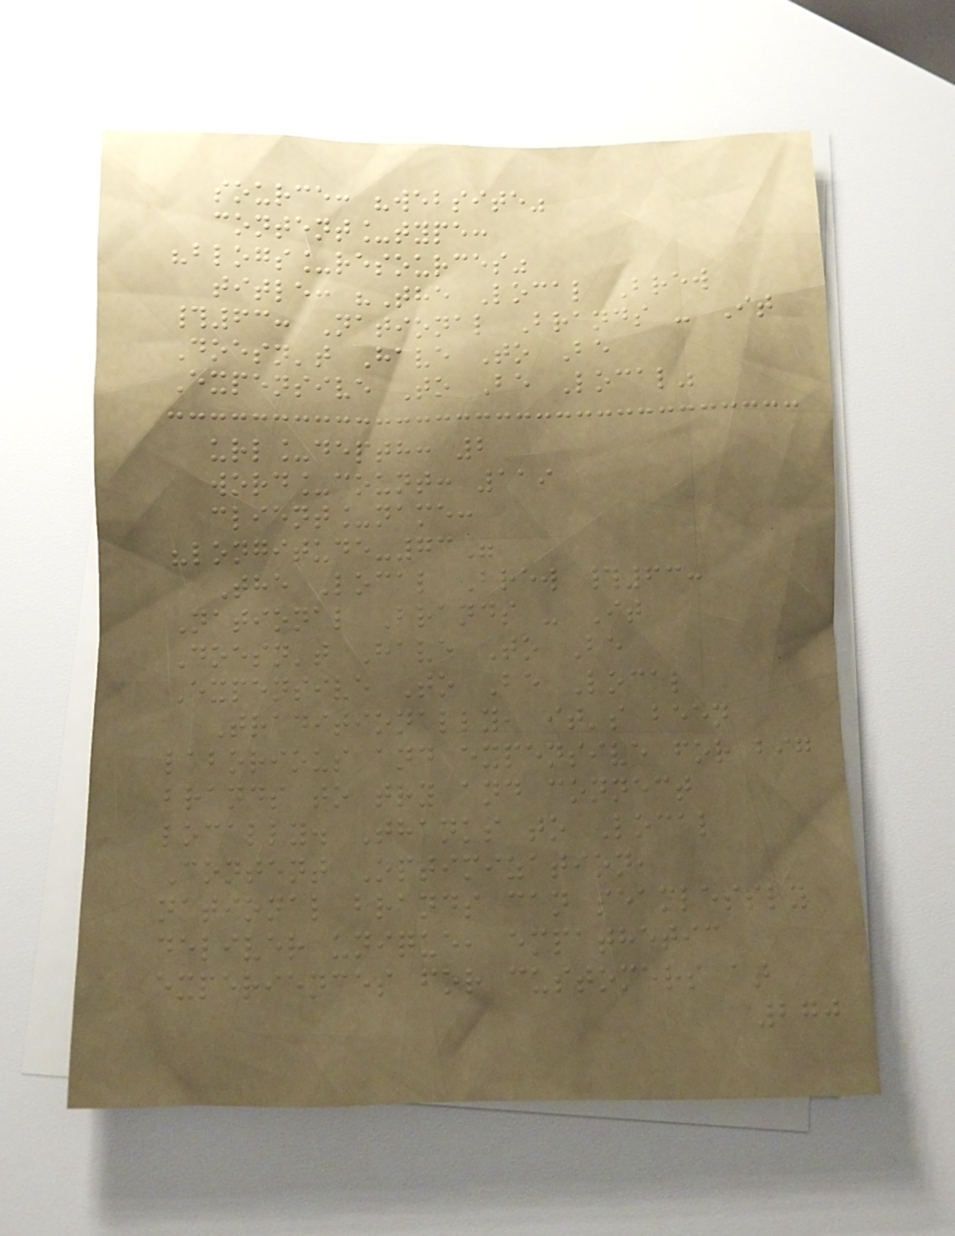source: "website"
content_type:
"blogs_resources"
title: "The Local Brew
#63: National Brands - It
Doesn't Have To Be
Expensive To Be Local"
url_depth: 2
word_count: 119
client_name:
"longitude-73"
The Local Brew #63:
National Brands - It
Doesn't Have To Be
Expensive To Be Local
Traditionally, it's been
laborious and expensive for big
brands to try and connect
locally. Thanks to Local
Content Optimization,
national brands can seamlessly
deliver unique, empathetic
experiences for customers at
270
